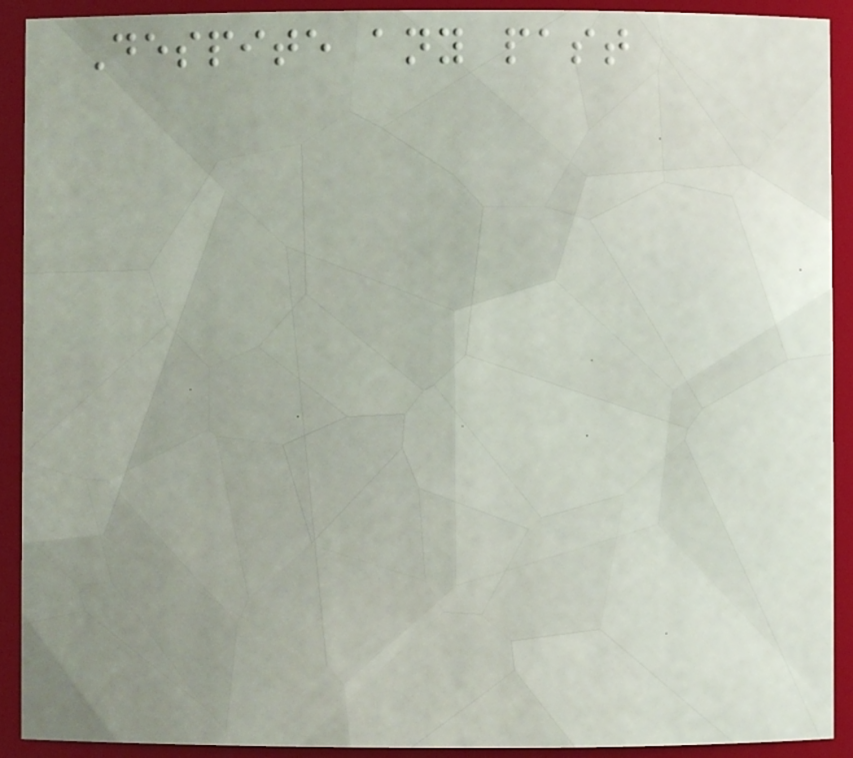Despite any past
